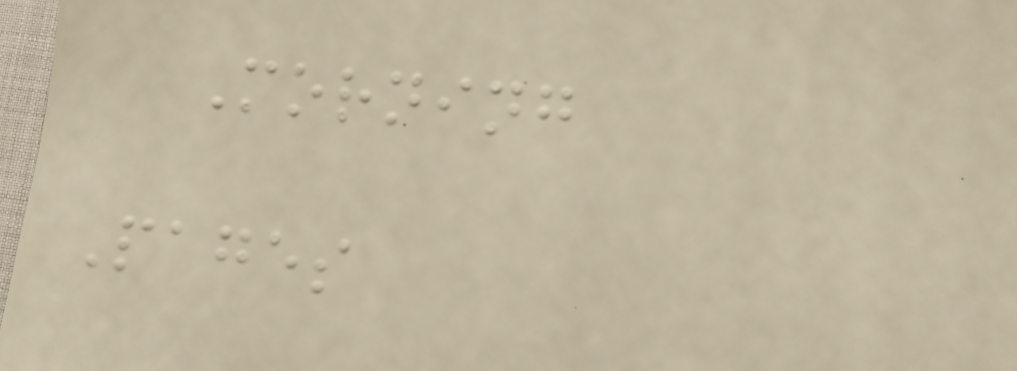Morning
Pages
